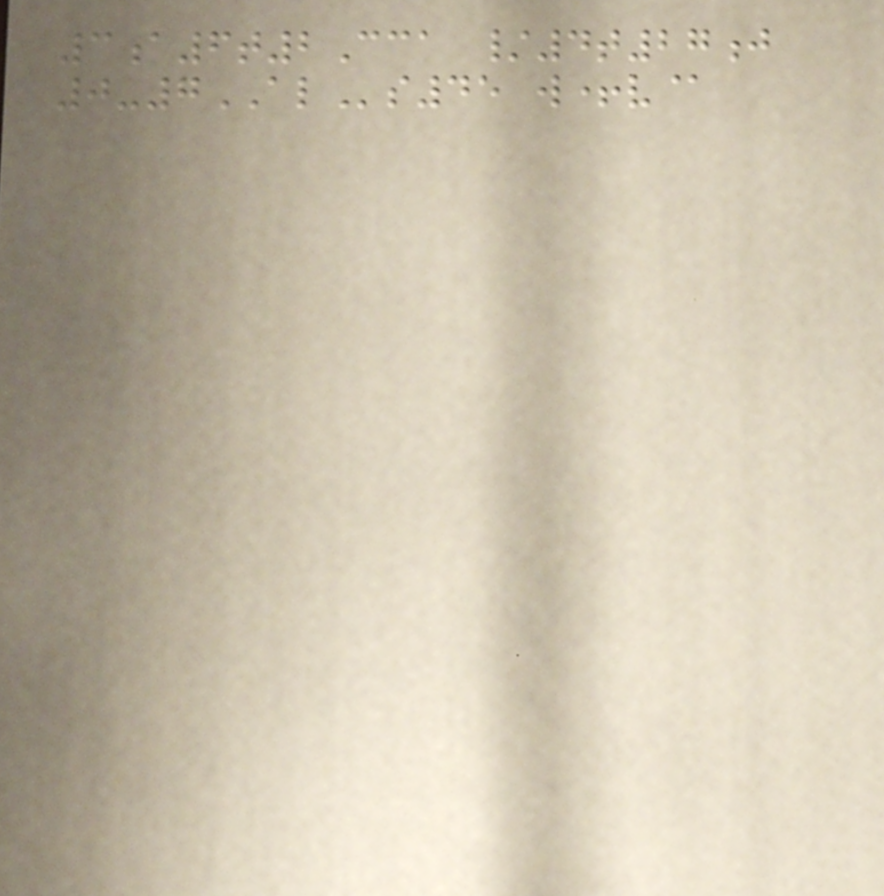3a6t2Cca /4t27j
0-7ALs45 w+v@
